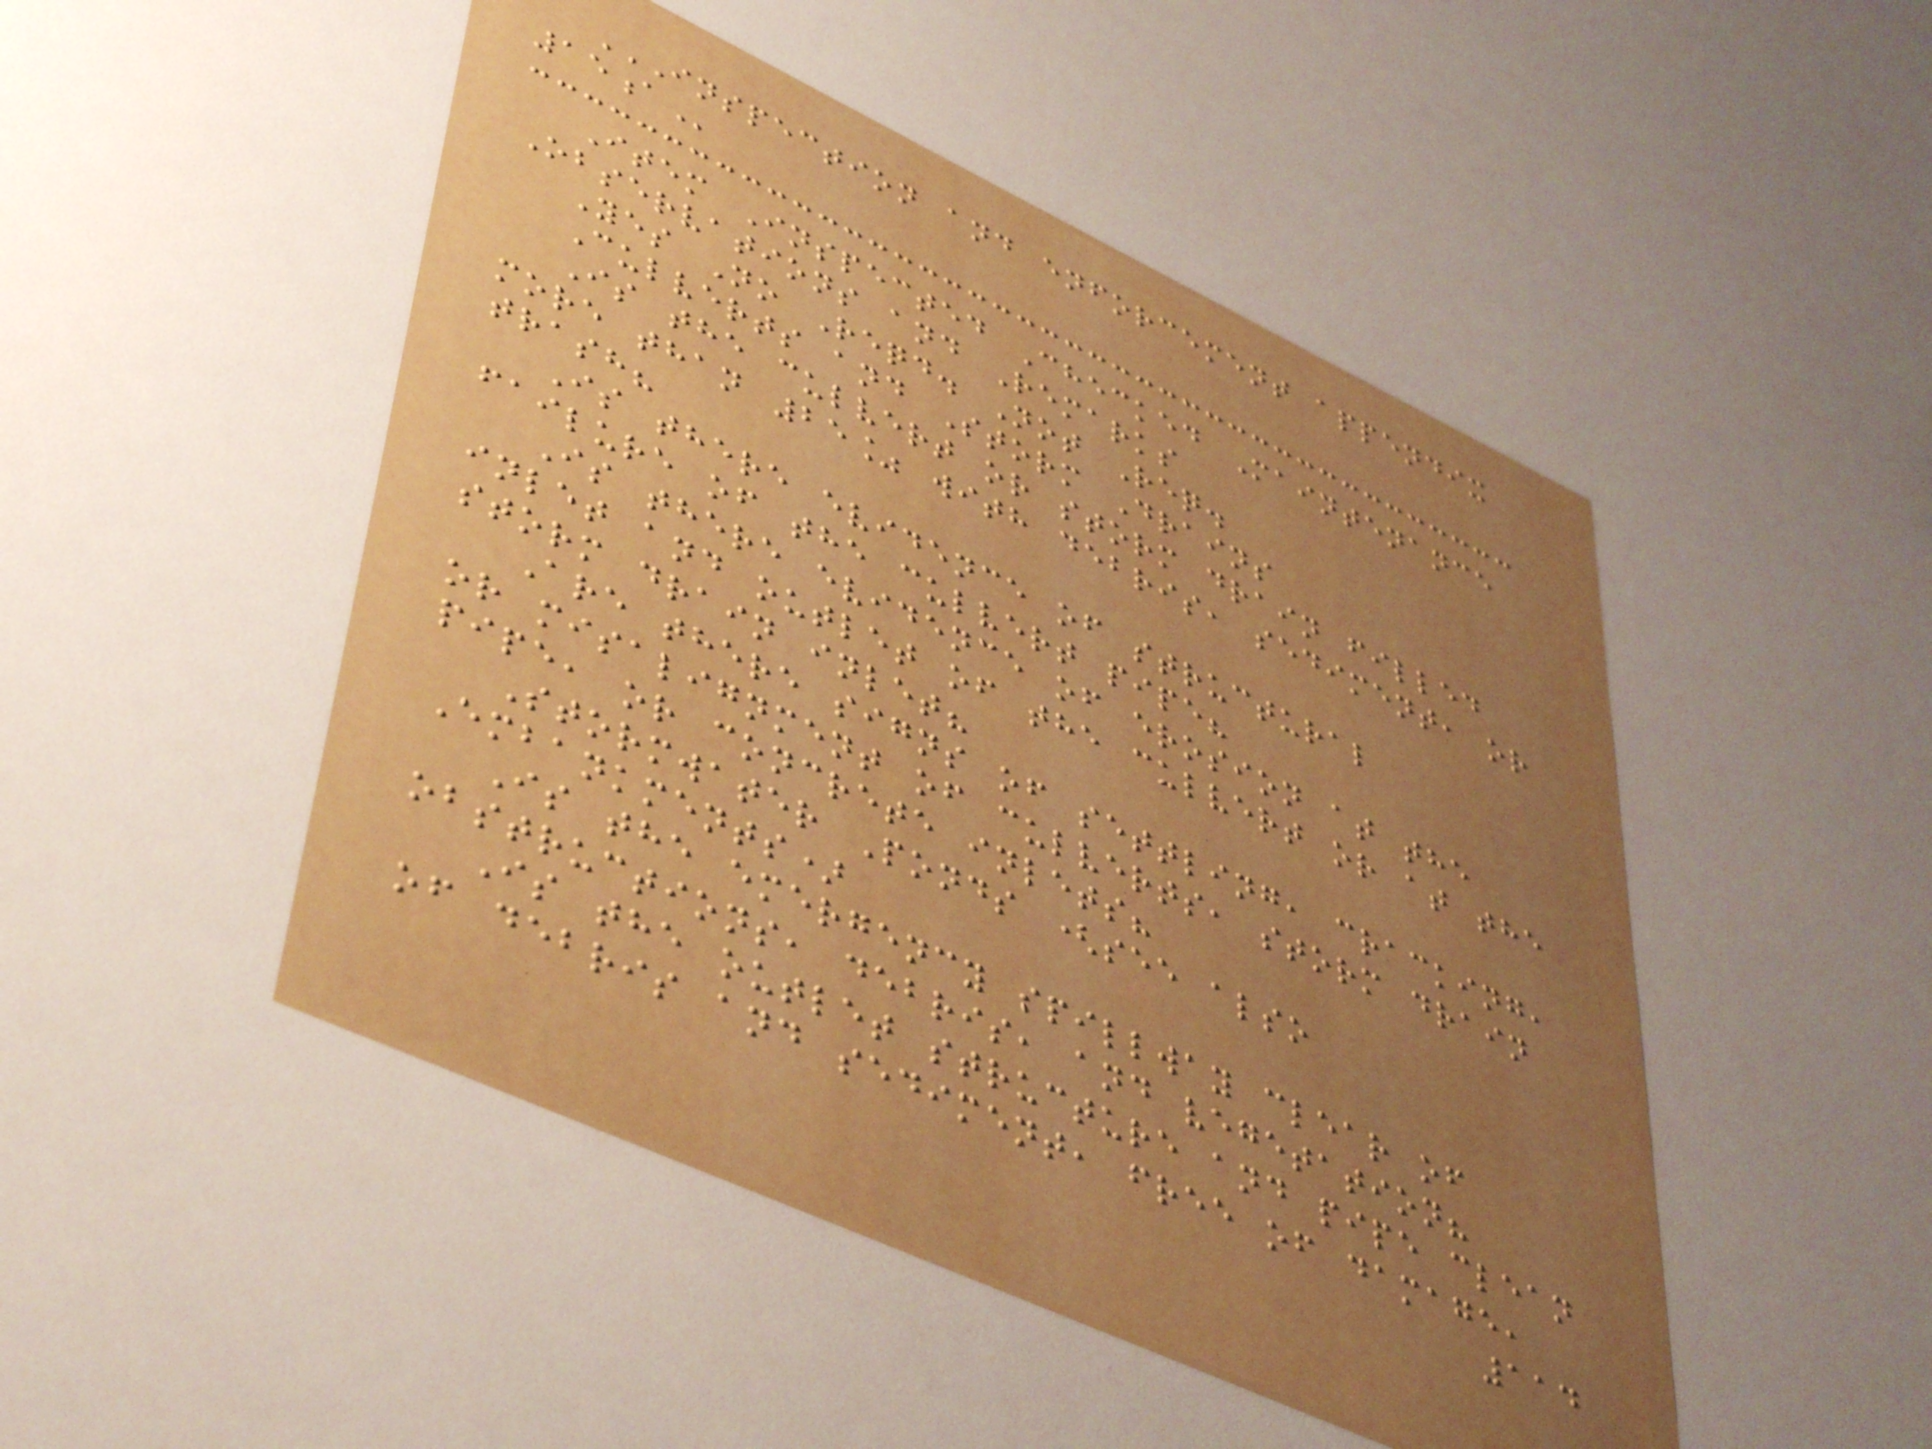INSPECTION AND ENFORCEMENT APPENDIX
15A
Item Inspected Checked Maintenance
Observations and Remarks
Yes No Reqd. Not Req.
Culverts and Storm Drains
Is the culvert or storm drain filled
more than 25% with debris, sediment, or
trash?
Is there evidence of structural
failure of the culvert pipe?
Is there evidence of erosion at the
inlet and outlet of the culvert or at the
storm drain inlet?
Are there signs of settling, cracking,
or misalignment of culverts, storm drain
pipe, or concrete inlets?
Stormwater Ponds (see also
Embankments)
Is the emergency spillway clear of
obstructions, debris, and vegetation?
Is the outlet structure and pipe clean
of debris and sediment, free of damage,
114
